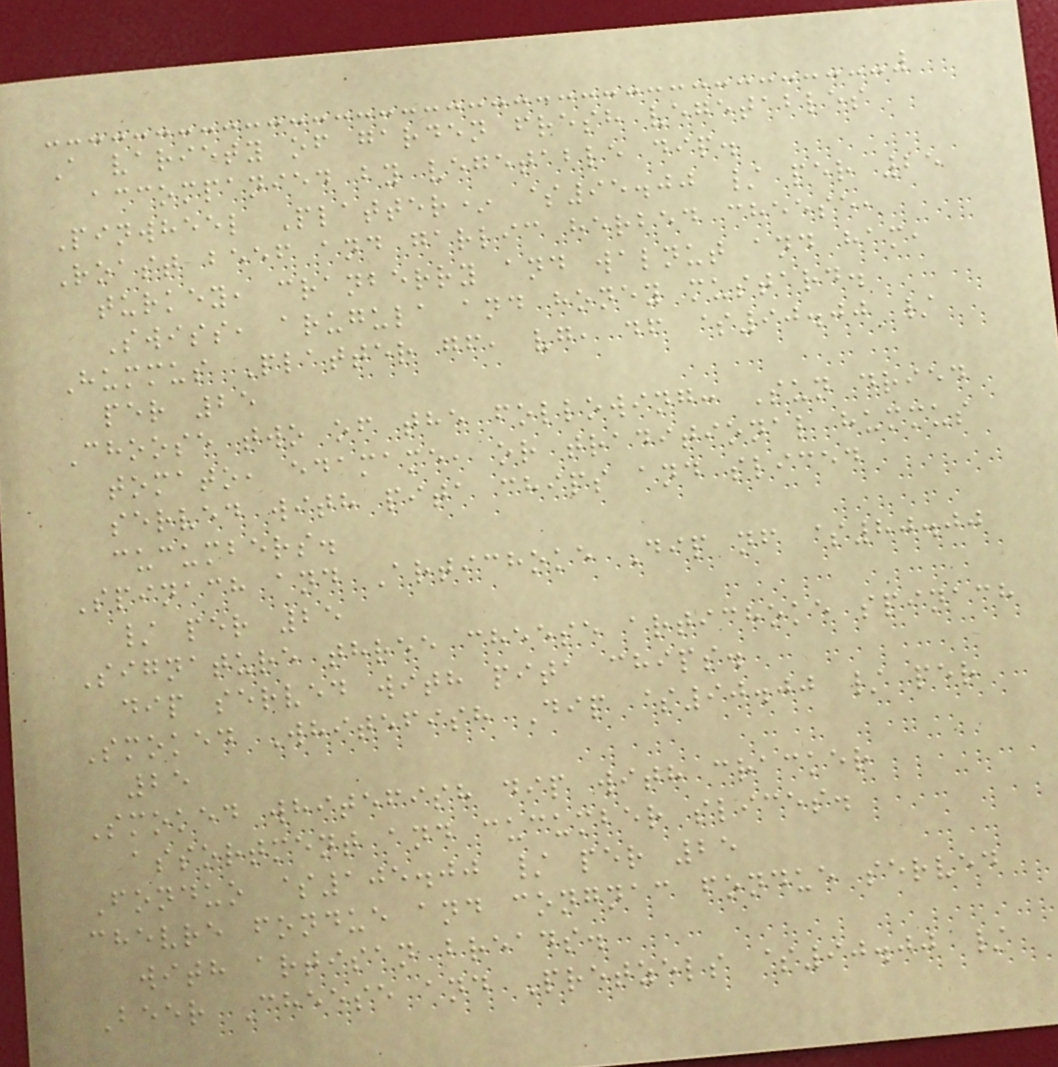A variety of garden fresh vegetables
accompanied by vegetable dip.
Pinwheel Platter* $95.00 / per 25
Roast beef and garlic herbed cheese,
turkey, cranberry and walnut and ham,
Swiss, arugula and honey mustard.
Hummus Platter gf, vg, df $90.00 /
per 25
Choose two of the following: Sun dried
tomato, edamame, or traditional hummus
served with pita chips and sliced
cucumbers.
Spinach and Artichoke Dip nf $80.00
/ per 25
Signature three cheese artichoke spinach
dip served with pita chips.
Smoked Whitefish Dip $90.00 / per
25
Smoked whitefish dip with cracker
assortment and cucumber slices.
Fonduo $105.00 / per 25
chevre fondue and congnac fondue served
with artisan breads.
Beer Cheese and Pretzels $90.00 /
